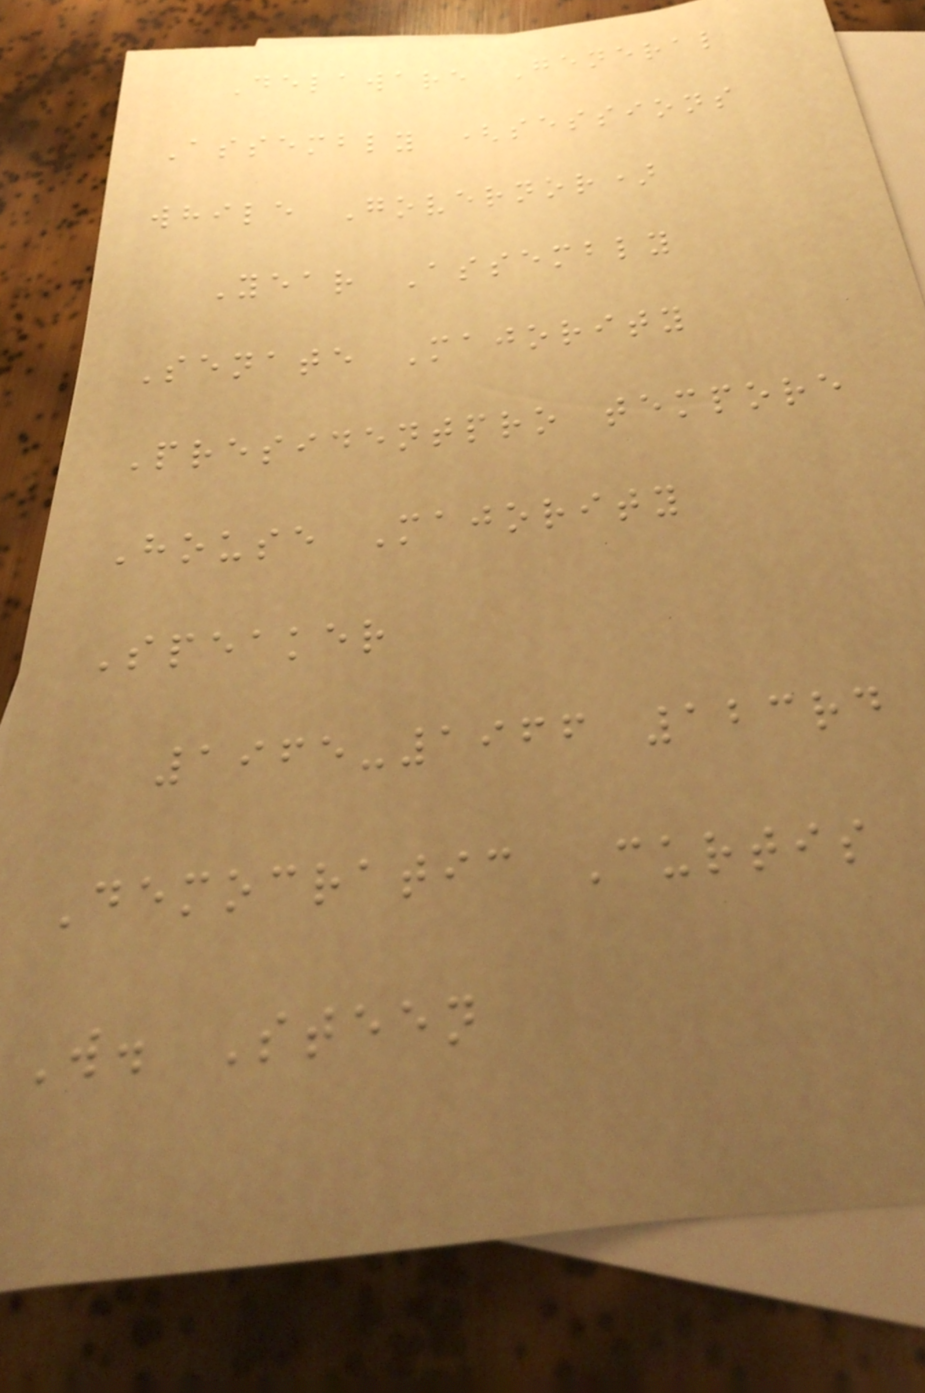Delaware General
Assembly (sessions
while Governor)
Year Assembly
Senate Majority
Presidentpro tempore
House Majority
Speaker
1965-1966 123rd
Democratic Curtis
W. Steen
